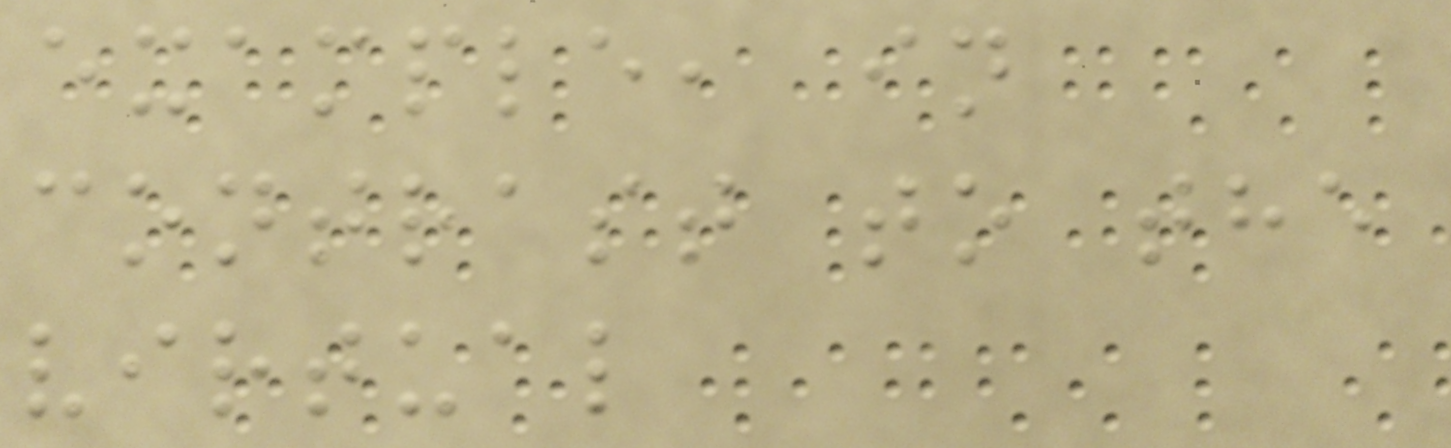example, in
contrast to the
virtual
